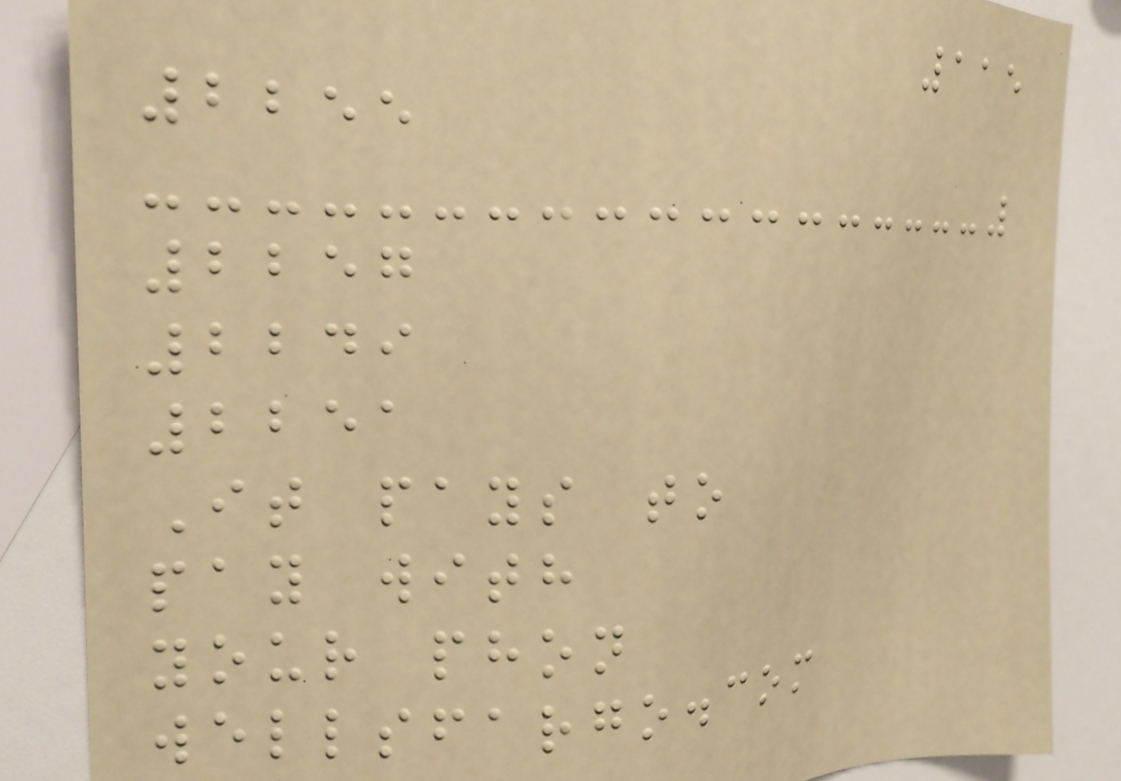115
2255
2257
2249
2251
It pays to
pay with
your phon
wellsfargo.com
